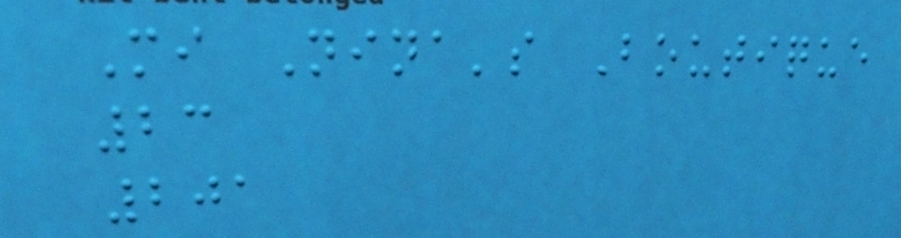Mi Nina's Boutique
23
201
